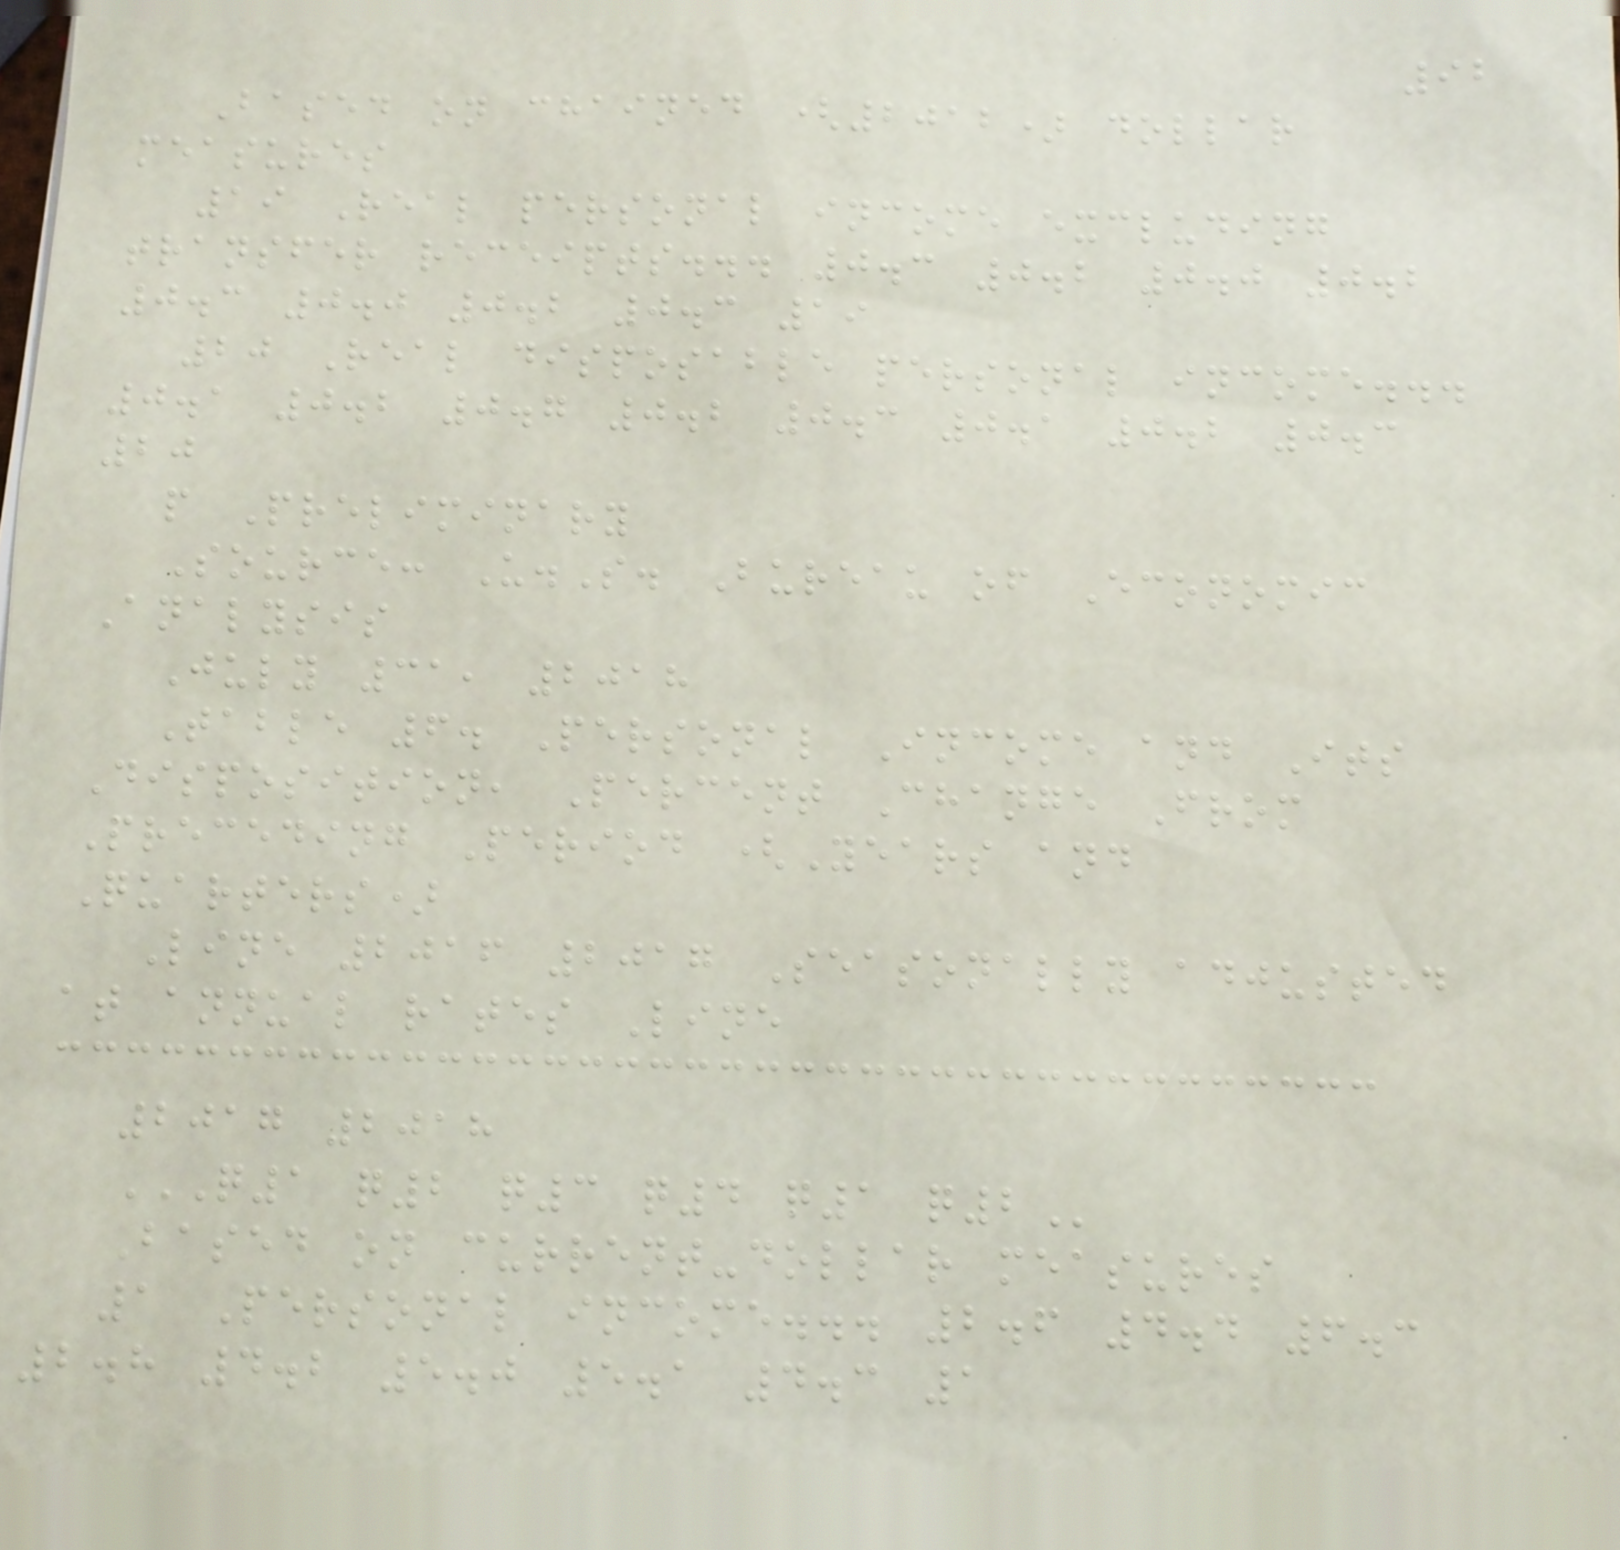92
Based on chained (2012) dollar
measures
19 Real personal income excluding
transfer receipts... 0.3 0.2 0.0 0.2
0.3 0.0 0.2 0.3 19
20 Real disposable personal income...
0.1 0.2 0.7 0.2 0.3 0.1 0.2 0.3
20
p Preliminary
Source: U.S. Bureau of Economic
Analysis
July 31, 2018
Table 6. Personal Income and Its
Disposition, Percent Change From
Preceding Period (Years and
Quarters)
Line 2016 2017 Seasonally adjusted
at annual rates Line
2017 2018
Q1 Q2 Q3 Q4 Q1 Q2
Based on current-dollar measures
1 Personal income... 2.6 4.4 6.3
2.8 4.2 5.0 5.1 4.3 1
